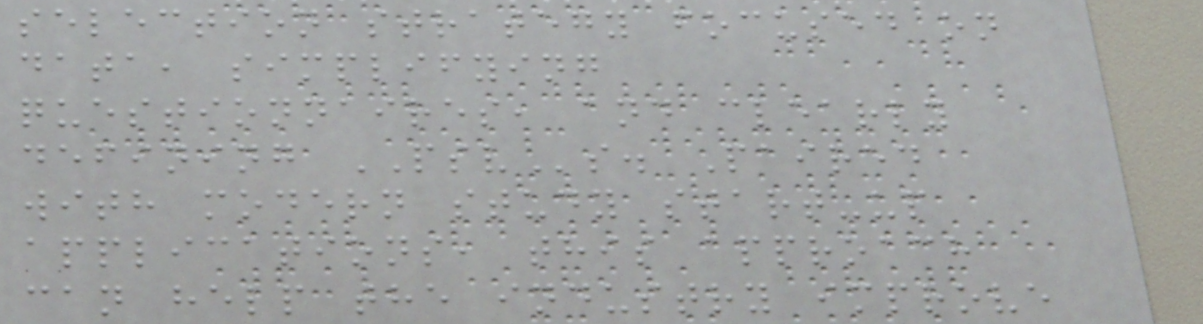selection strategy focused on
data, simplifying
questionnaires, and clearly
defining PSVs. Paired
with modern study start-up
applications, this approach
can help the industry improve
